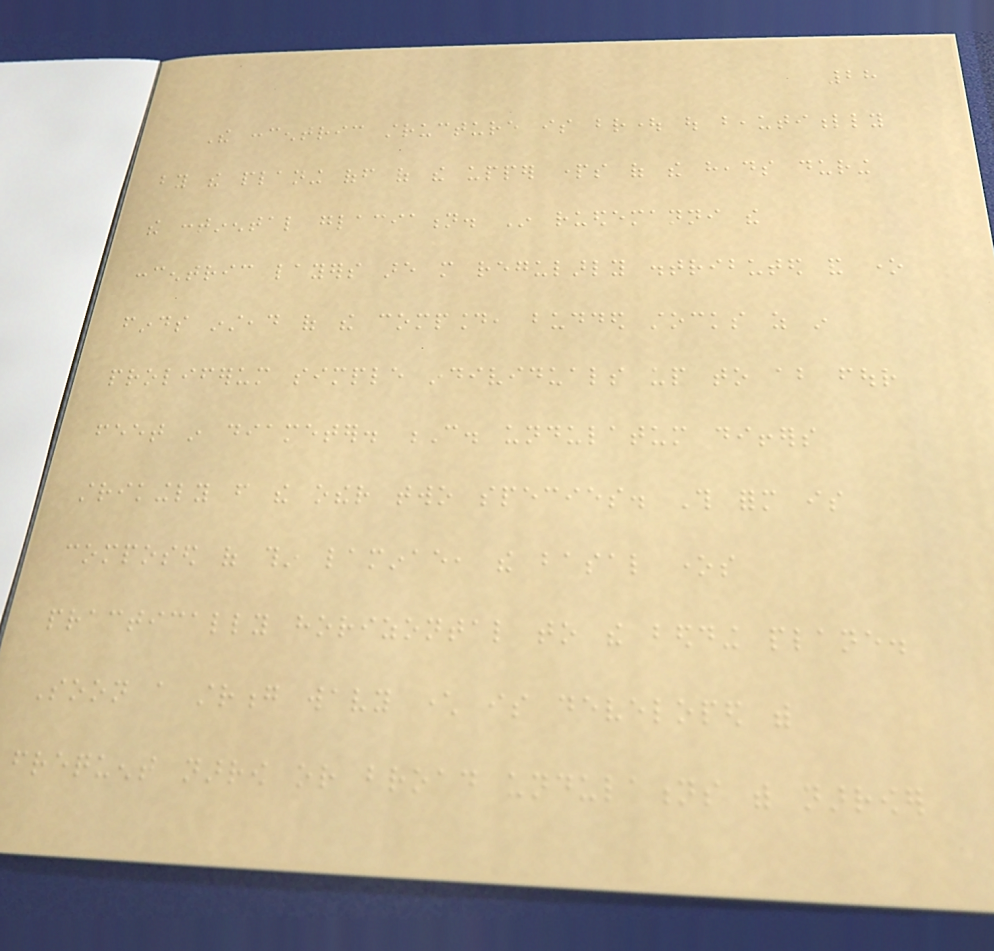28
The concentric structure is brought out beautifully
by the planing off of the upper parts of the heads during
the continental glaciation. In ruedemanni the
concentric layers are more regularly distributed and one
finds instead of the compound, budded stocks as in
proliferum simple individuals up to about four
feet in diameter. C. undulatum differs
strikingly from the other two species. This form is
composed of thin laminae, the basal ones
practically horizontal to the bedding plane.
Soon a strong wavy character is developed with
frequent narrow or broad undulations with narrower
